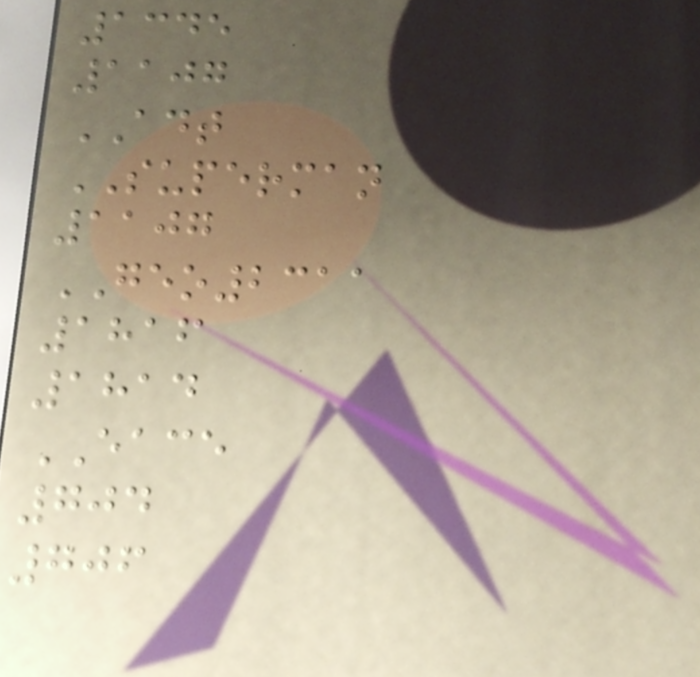1345
1107
ADT
SUPERMAN
1107
GEO2311
1816
1814
EACE
704
706
